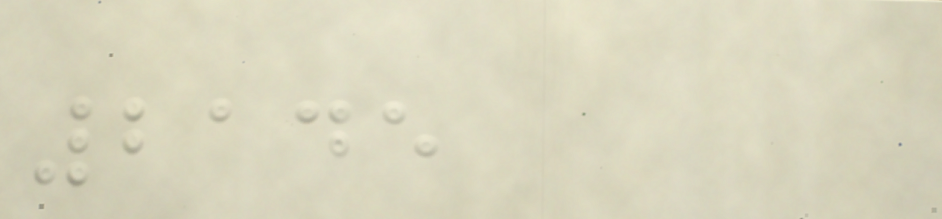2145
